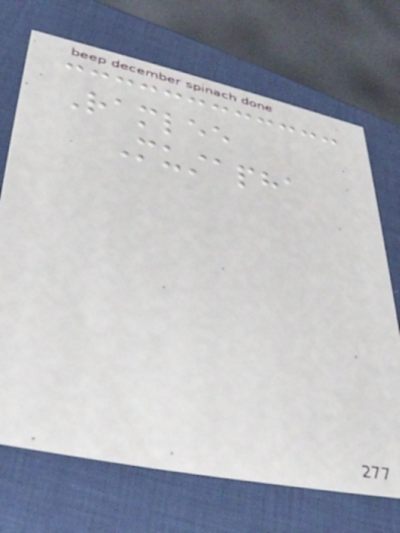Ramlee
Mustapha
